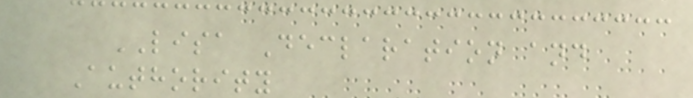LISA Declaration and
Authority
